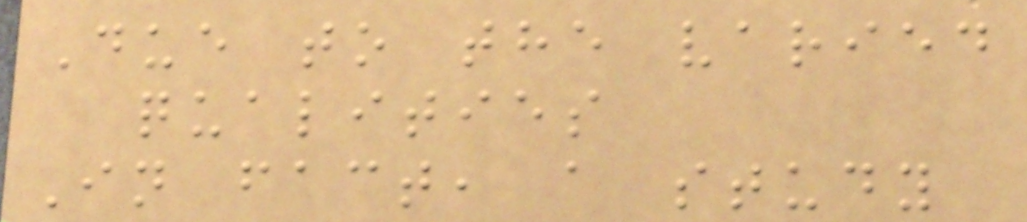Due to the varied
qualities
In fact, a study
